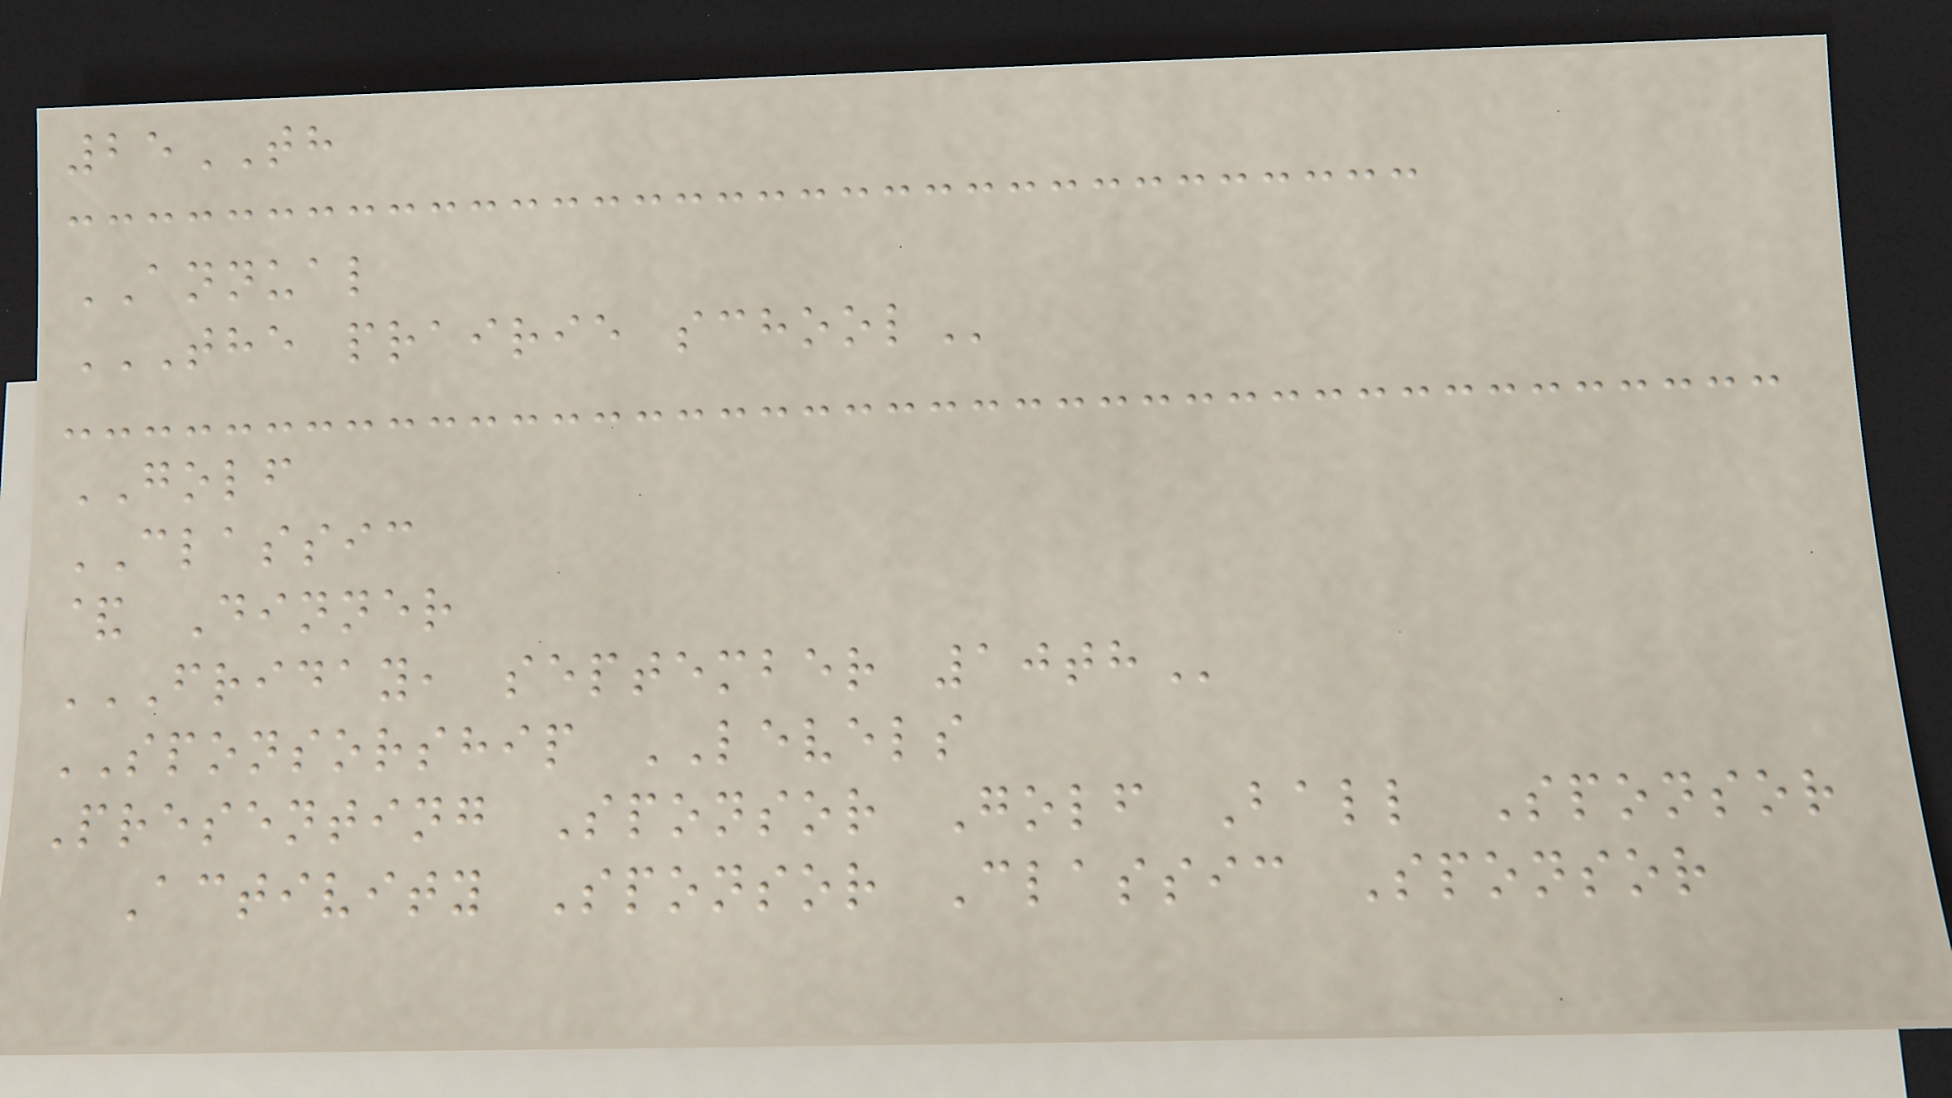25TH
ANNUAL
THE PRAIRIE SCHOOL
GOLF
CLASSIC
& Dinner
FRIDAY, SEPTEMBER 10TH
SPONSORSHIP LEVELS
Presenting Sponsor Golf Ball Sponsor
Activity Sponsor Classic Sponsor
